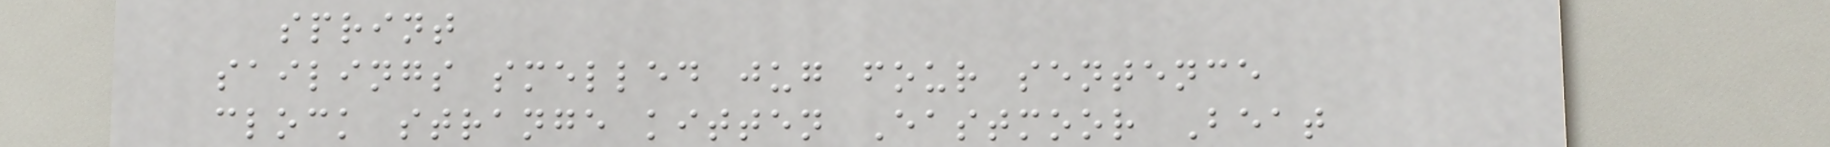sprint
sailings smelled jug four sentence
clock strange kitten Eastmoor Beat
